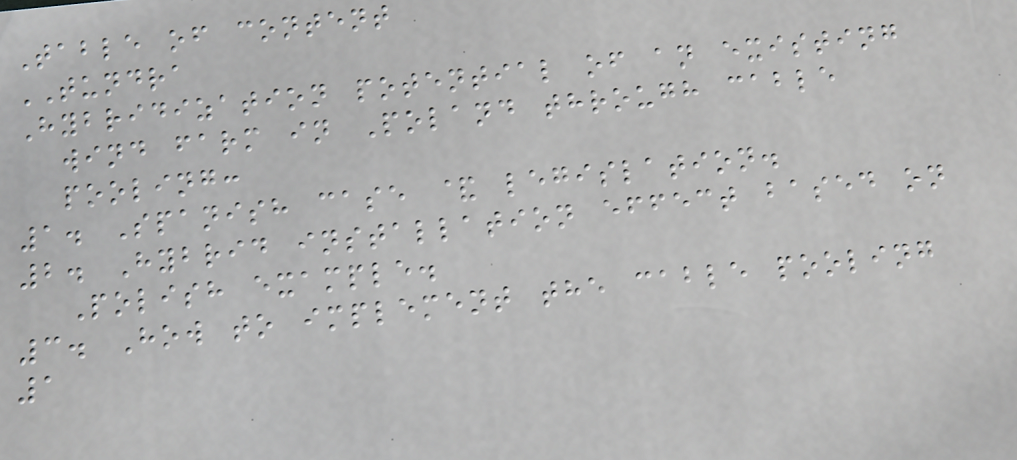Table of content
TUNDRA
Hybridization potential of an existing
wind farm in Poland through cable
pooling:
1. Spanish case & legislation.
2. Hybrid installation effect based on
Polish example.
3. How to implement the cable pooling
1
